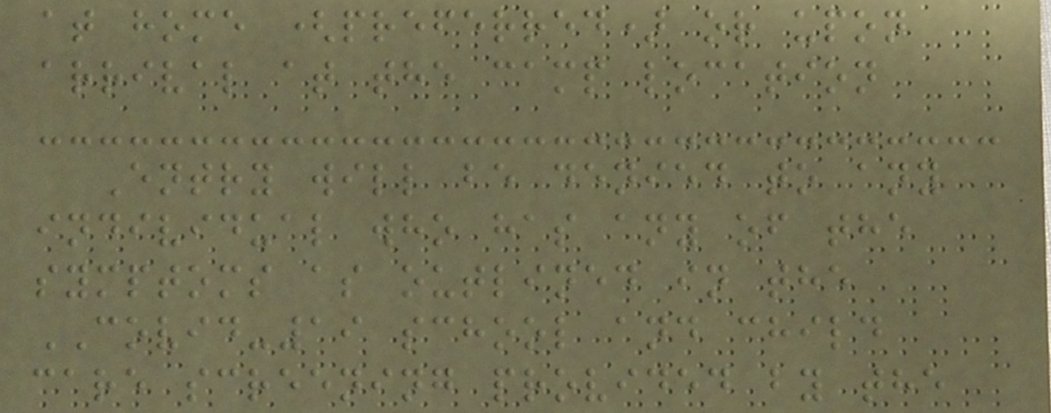at home (preferred) or upon
arrival at the camp location
Entry will be denied to any
individual who has any of the
symptoms as outlined in the
COVID-19 school and child
care screening provided by the
